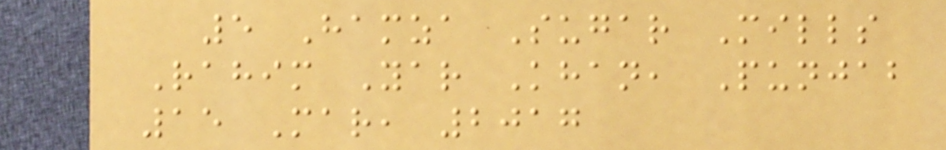5 Hamza Sugar Mills
Rahim Yar Khan, Punjab
15 Mar, 2017
